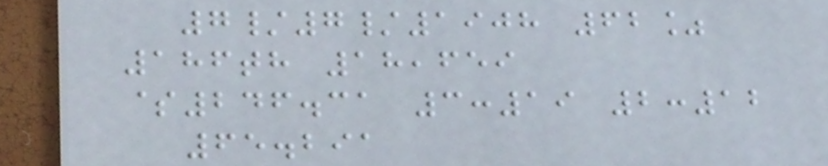7/7/1908 62%
186th 18,659
$246.31 3:19 2:12
65.291
